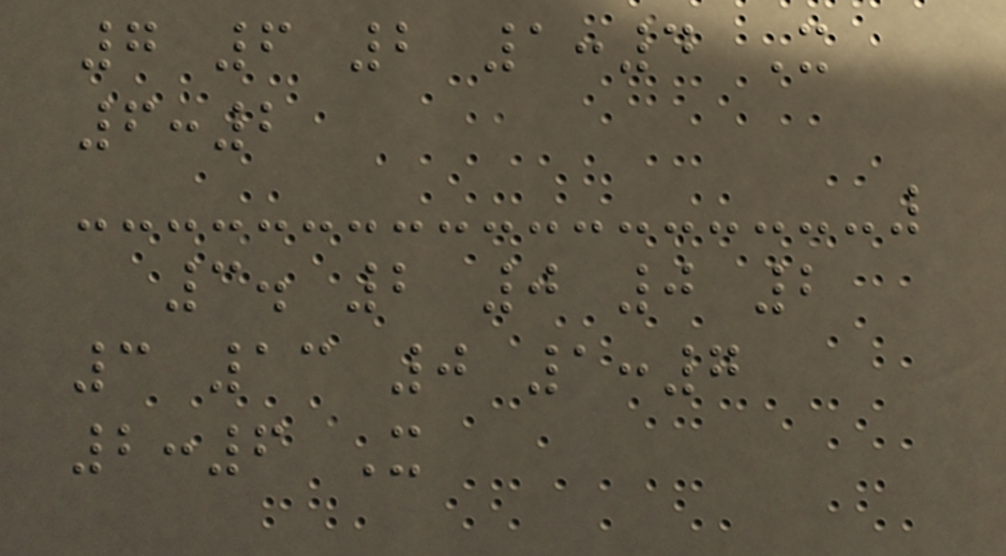7 6 2 1:4 X
6:2
3. 2 0 0 2
3 13 0 1:7
2:6 X
